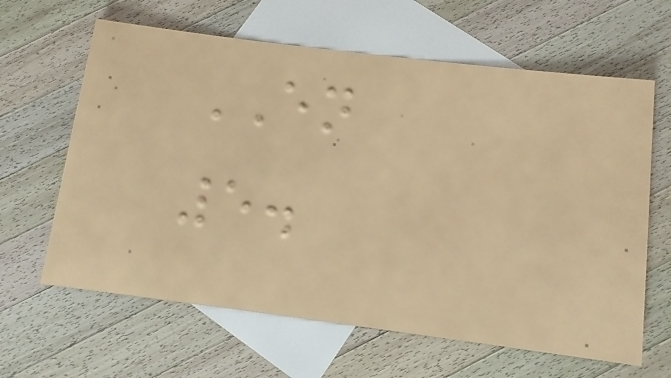EN
5.
